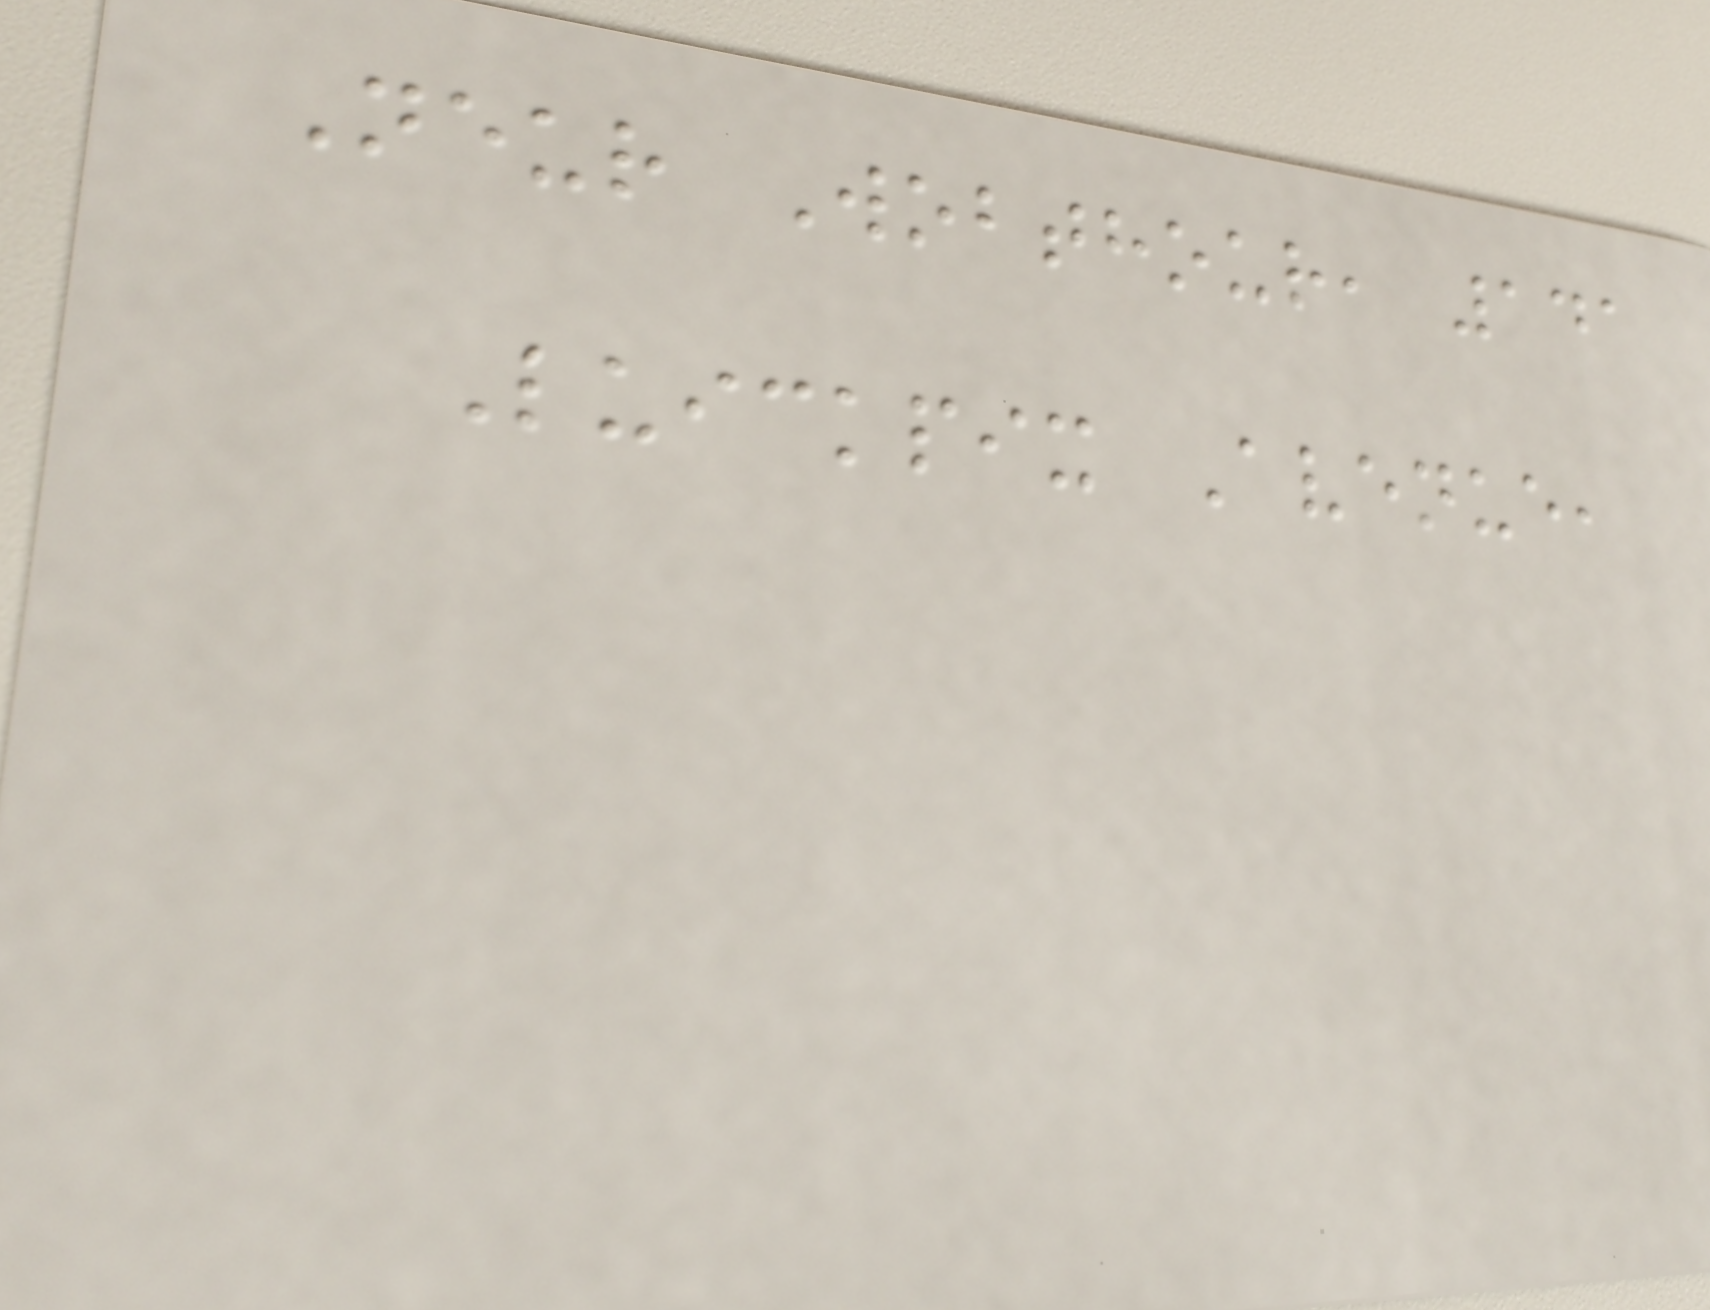Neur Wobthour, 141
Luickpix Avenue,
